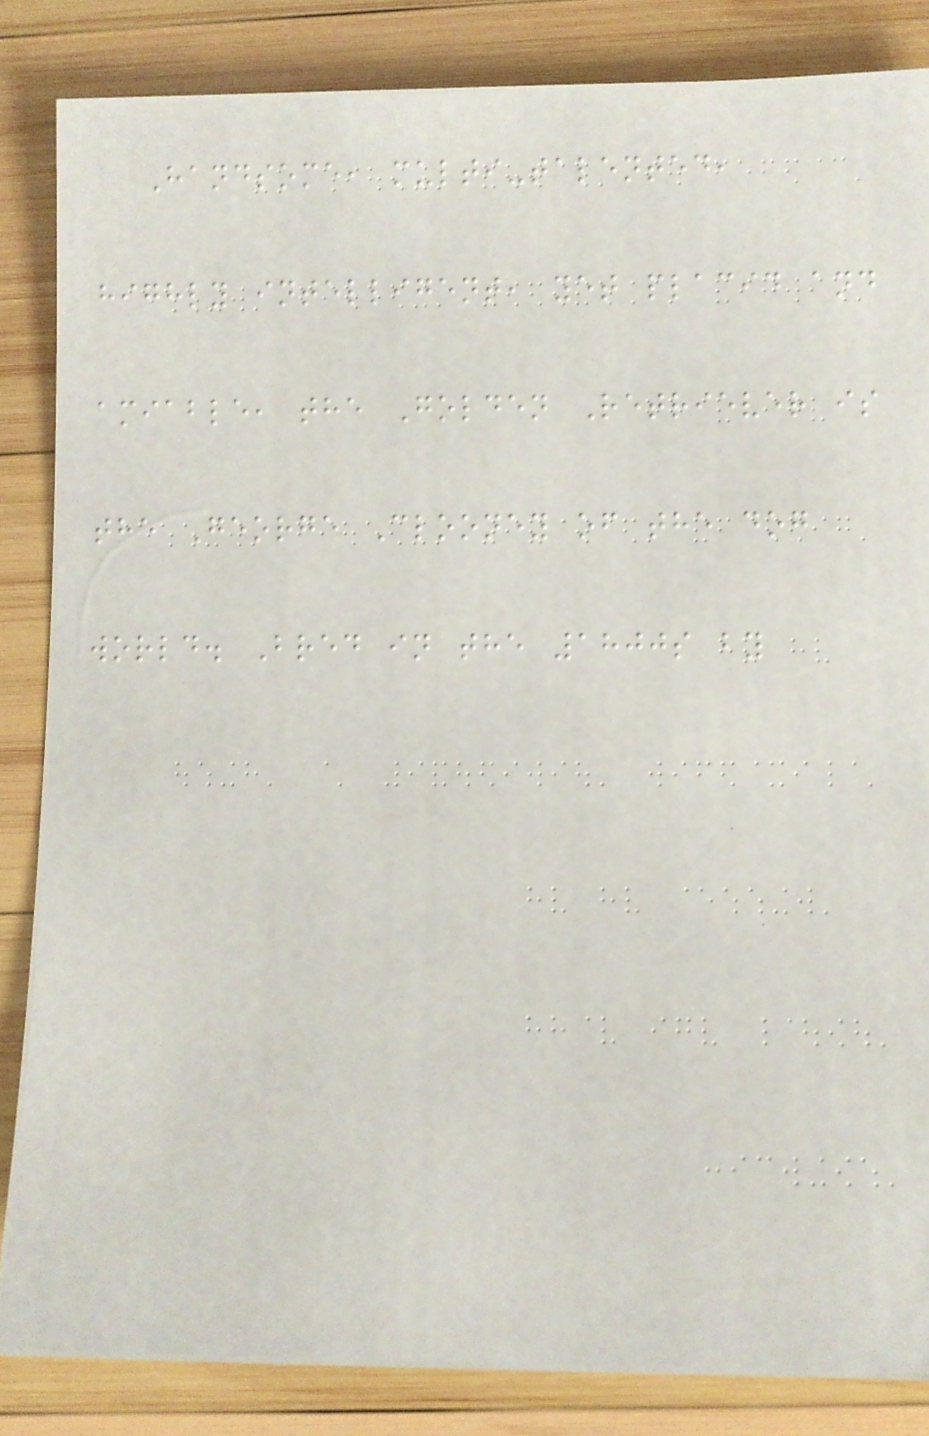Handsome, multi-talented,
highly intelligent, yet placid and
amiable, the Golden Retriever is
the George Clooney of the dog
world. Bred in the 1800s by
